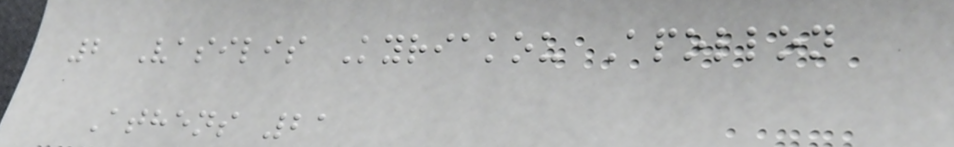2 Vasilis Kyriakou Apollon
Athens 21
